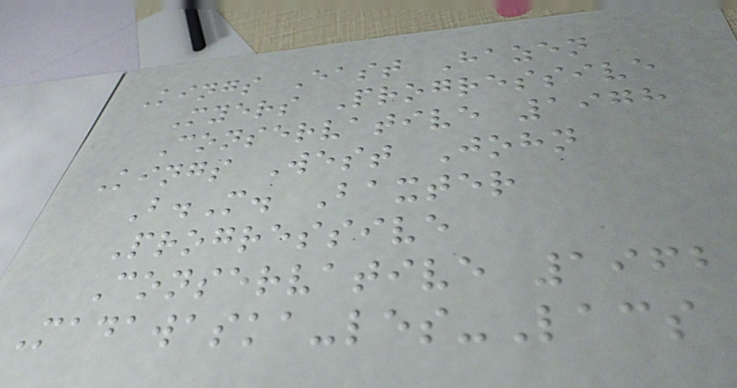Kings East Hazen
Myers Progressive
Conservative 1978
Kings West John
B.M. Baxter
Progressive
Conservative 1962
Madawaska-les-Lacs
